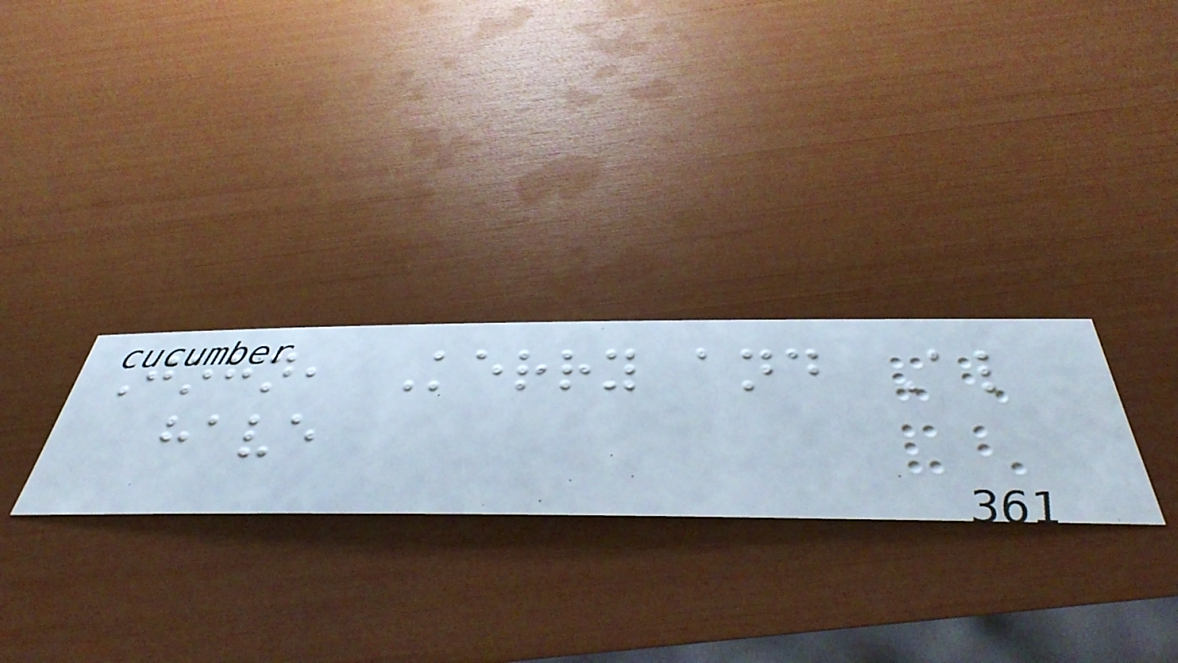John, Kerry and Al
have
